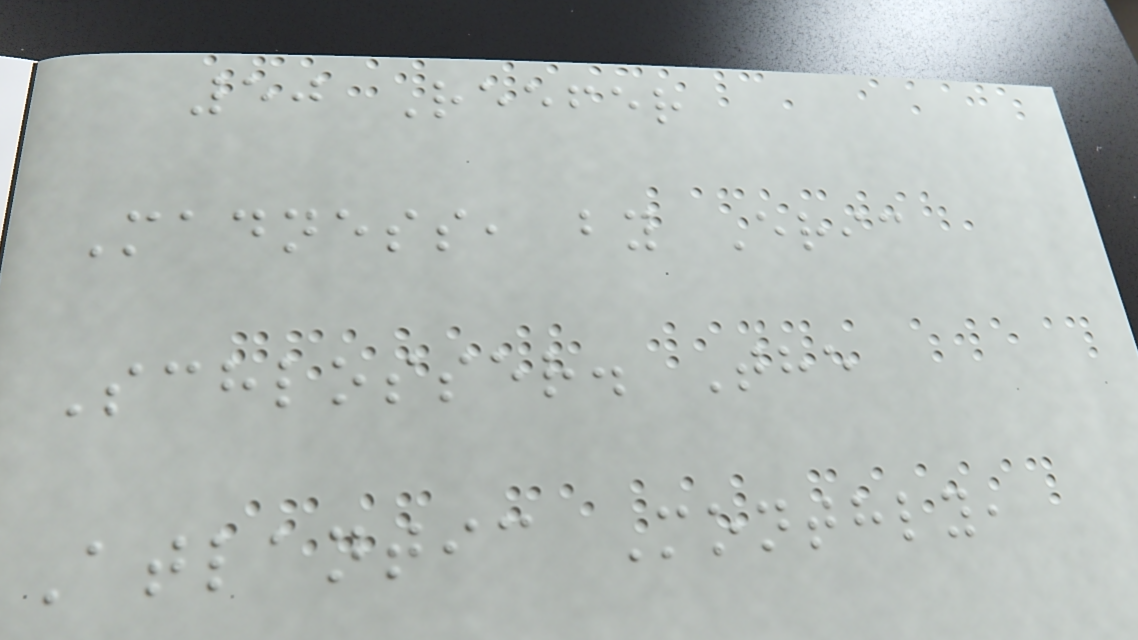50 Reefer
Madness, by Eric
Schlosser. The
Atlantic Monthly,
